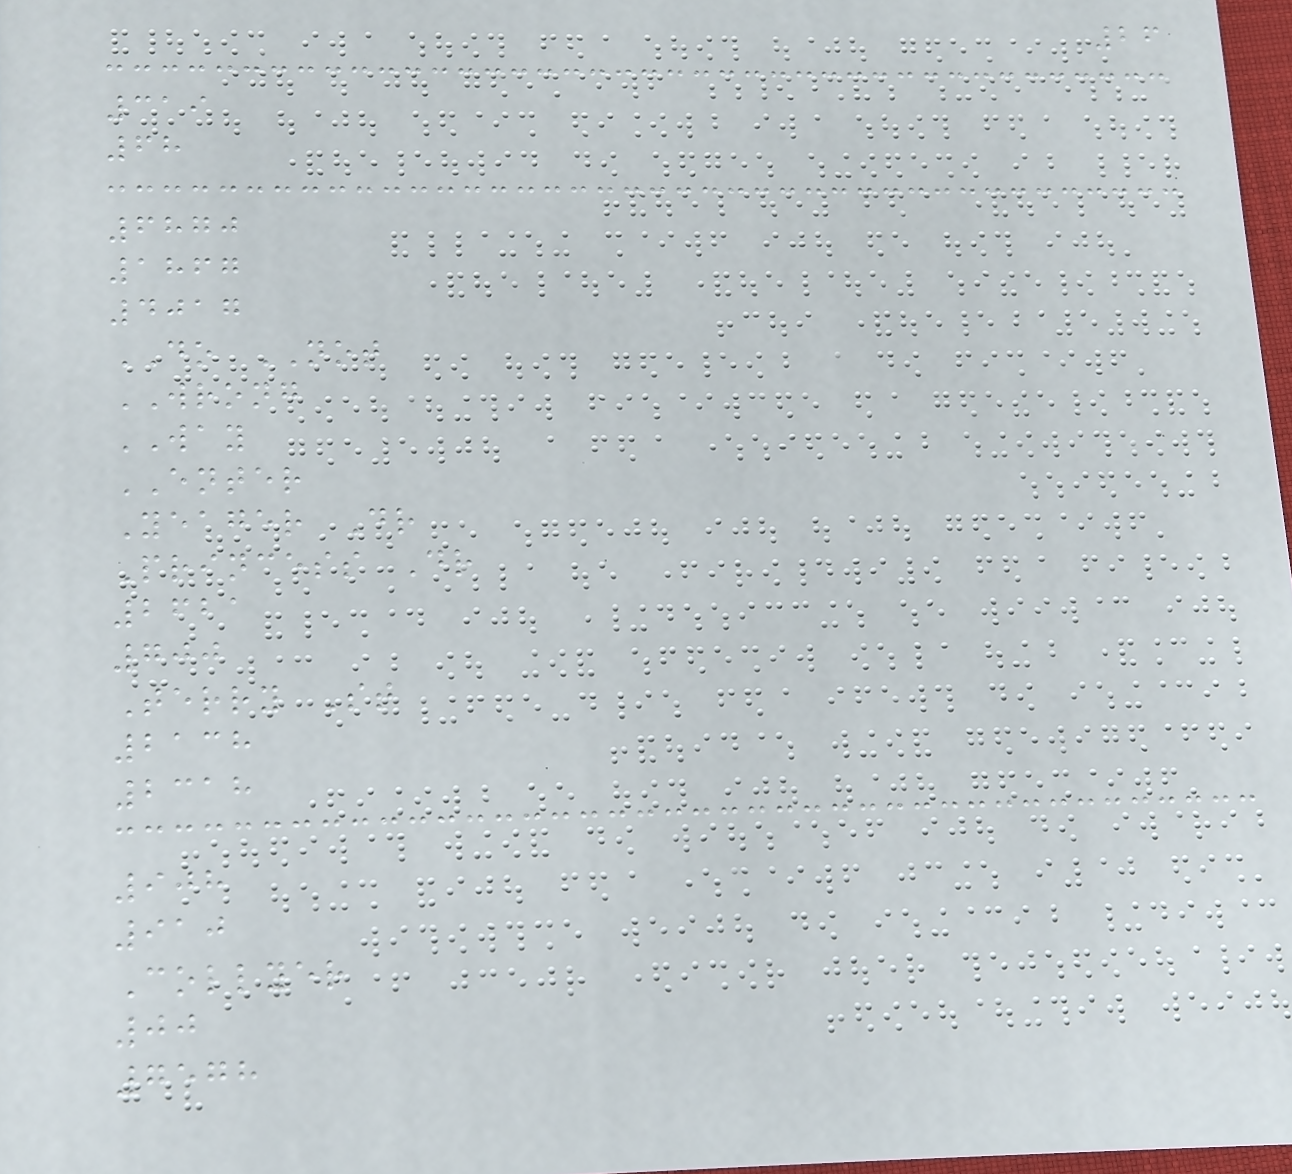26
319
68
6870
1867
4017
DO NOT
WRONG
WAY
ENTER
Yeager Dr
Princess Dr
2621
700
Terry St
2138
2318
908
910
Collyer
00
7578
